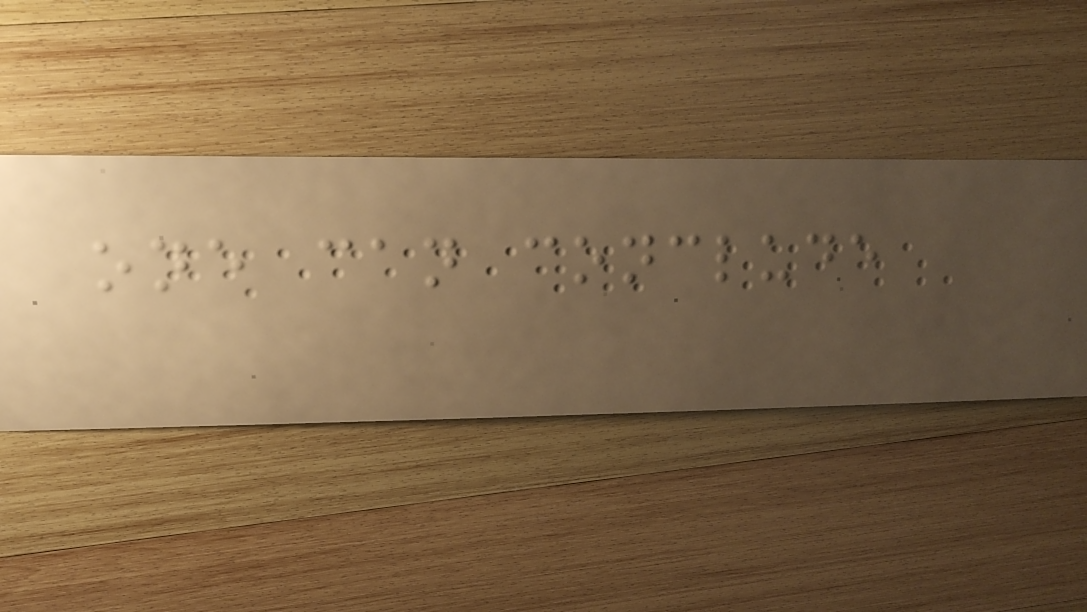one can conclude
